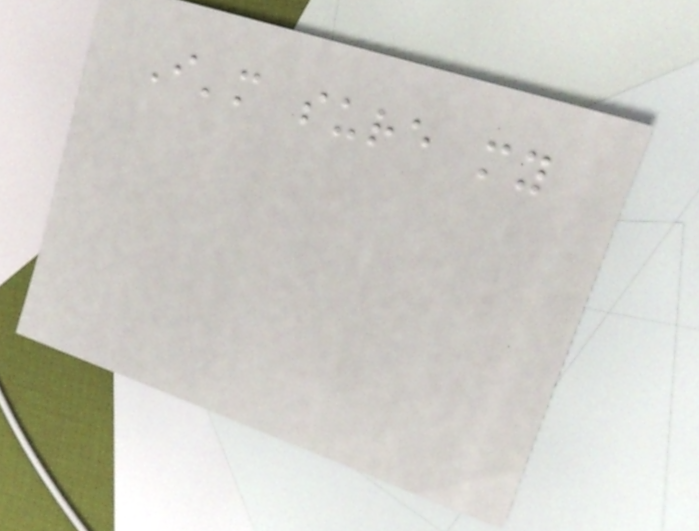I'm sure my
